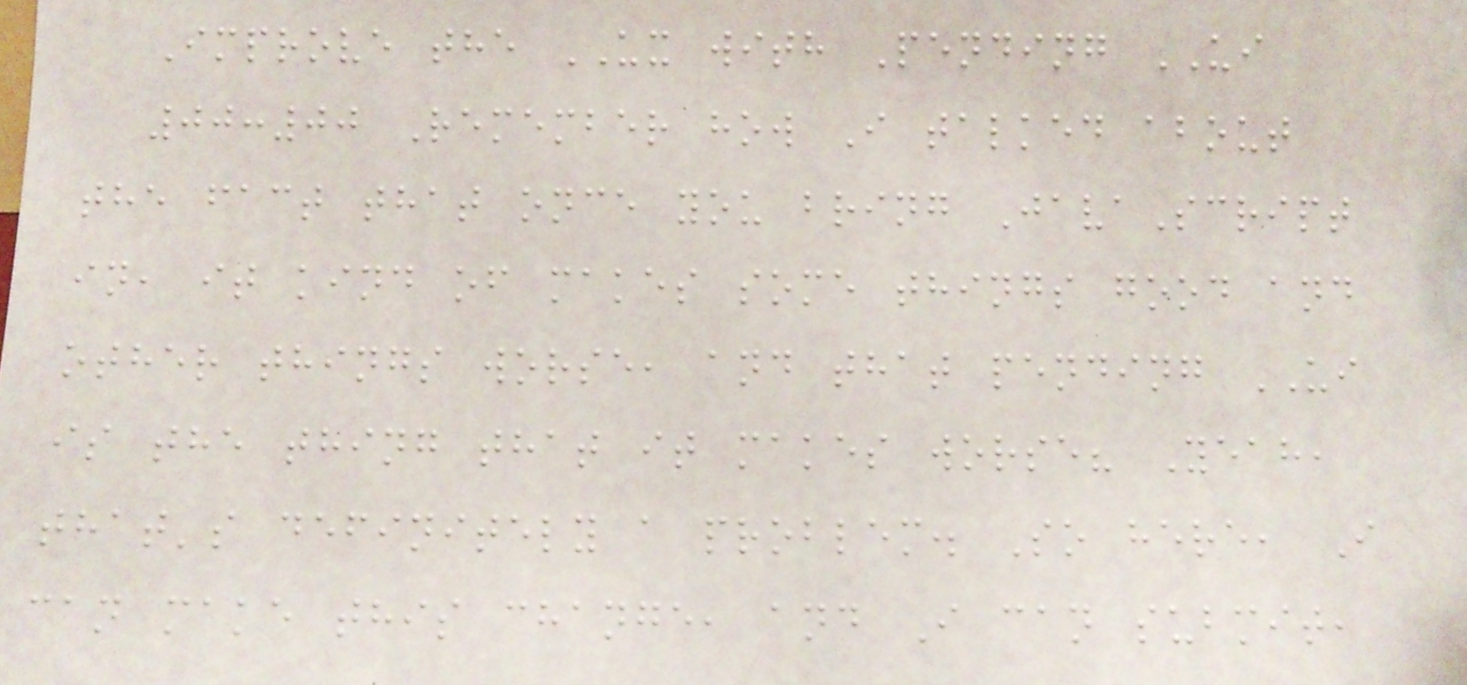Improve the UX with Pending UI
00:00 Remember how I talked about
the fact that once you bring JavaScript
in, it kind of makes some things good and
other things worse, and that pending UI
is the thing that it makes worse? Yeah,
that's definitely a problem. So here, I
can make this change, and I can submit,
